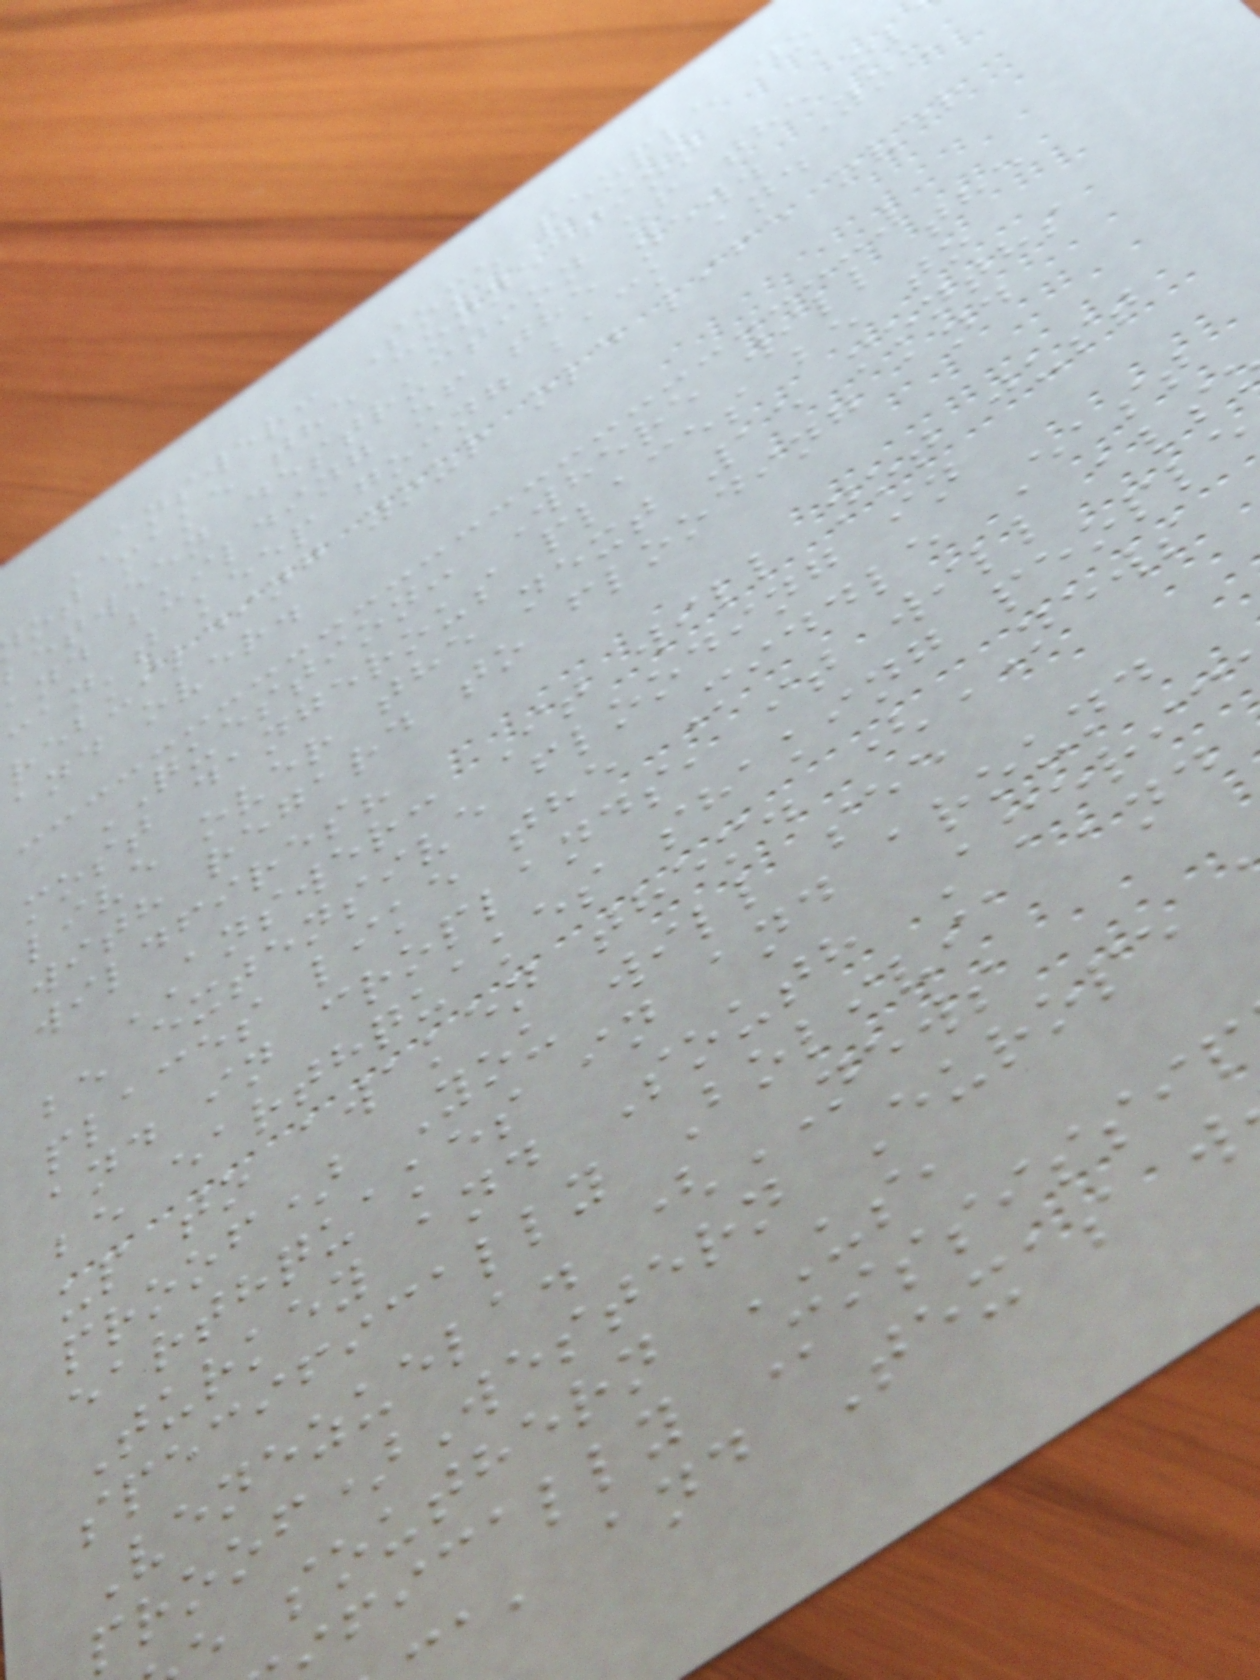ANSWER: Some people do
ot make the connection
between destruction of the ol
and building of the new. You
can't keep going back and
rebuilding your old life over
and over.
QUESTION: Where will the
most dangerous places be to
live over the next 15 months
with regard to flooding and
wildfires?
ANSWER: It will not just
be extensive flooding in
places like the Middle East
and in croplands, it will als
be earthquakes shaking people
up to awaken them. (NEWS
proof) You will see
earthquakes in and around
Turkey and South Americ
specifically Bolivia and
Venezuela. (NEWS
proof)Western Europe
southern US,
fically Mississip
a, and Texas w
